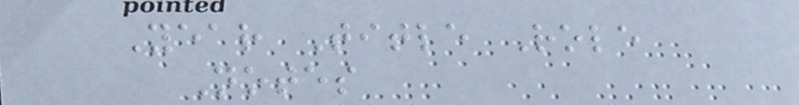Year Title Role
Notes
